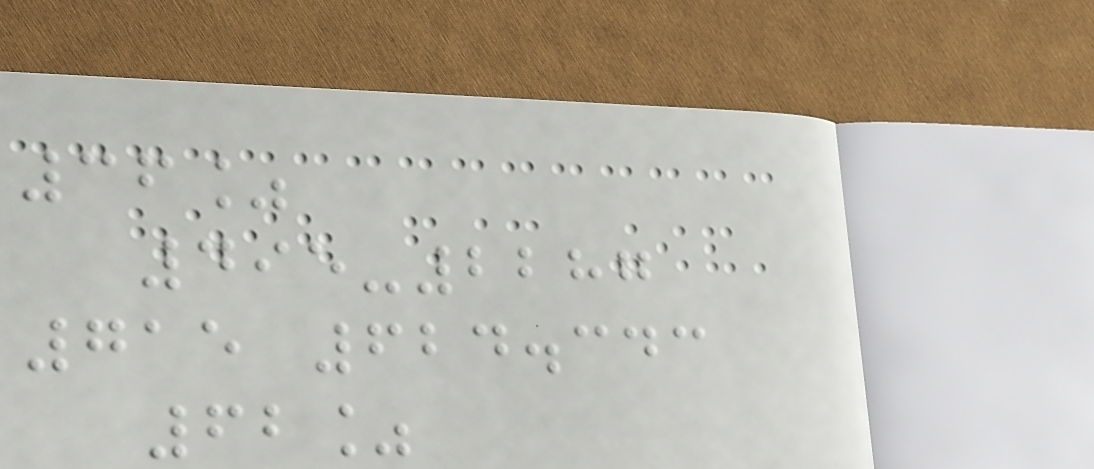36%
495-2287
715 624.343
62%
